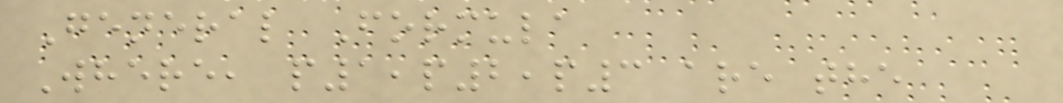General Formula
Where, p1,p2,p3 are the
